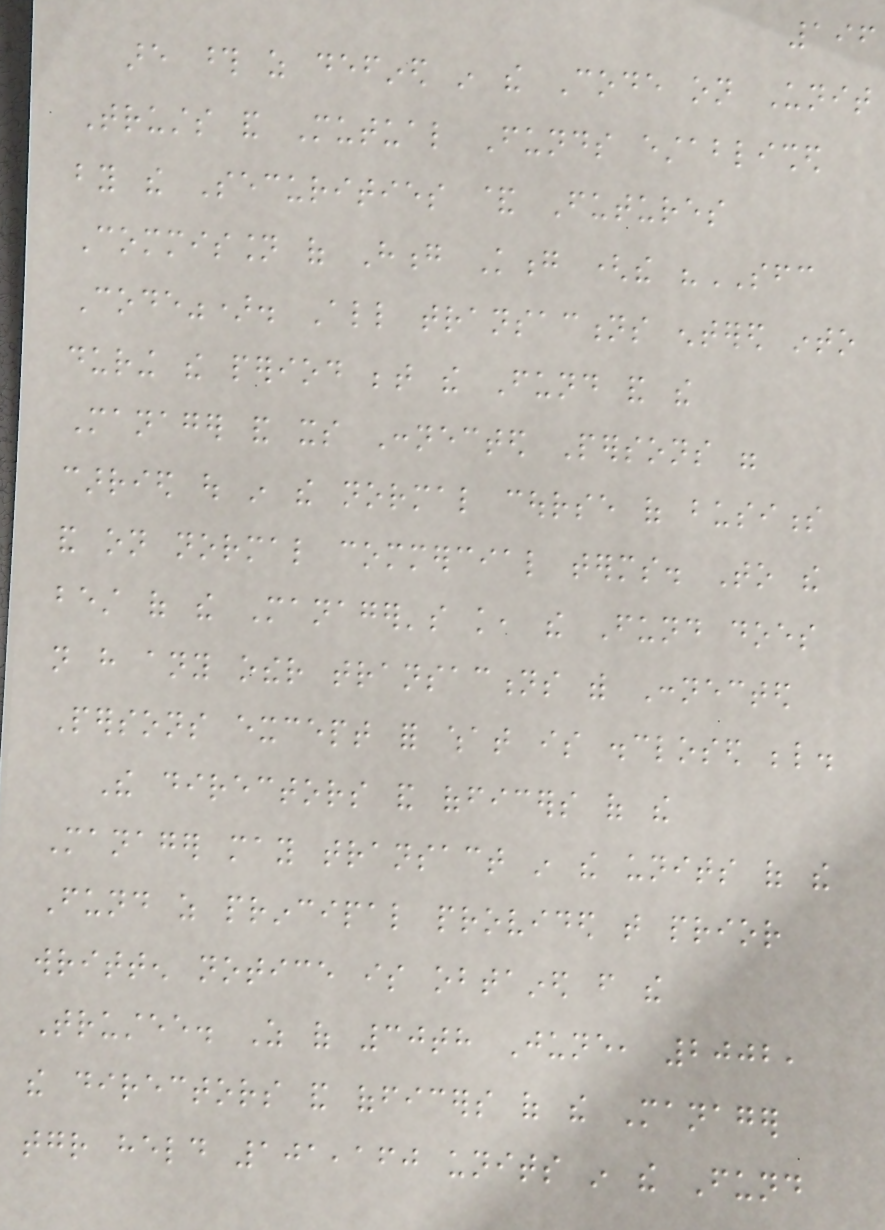196
are those as defined in the Code on Unit
Trusts and Mutual Funds established
by the Securities & Futures
Commission of Hong Kong (the "SFC
Code"). All transactions entered into
during the period between the Fund and the
Manager and its Connected Persons were
carried out in the normal course of business
and on normal commercial terms. To the
best of the Manager's knowledge, the Fund does
not have any other transactions with Connected
Persons except for what is disclosed below.
The directors and officers of the
Manager may transact in the units of the
Fund as principal provided that prior
written notice is obtained from the
Trustee. As of 30th June, 2002,
the directors and officers of the Manager
together held 101,160 units in the Fund
